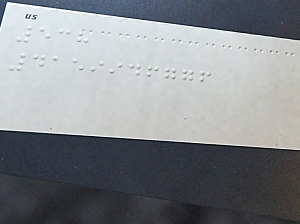538
4159946776
